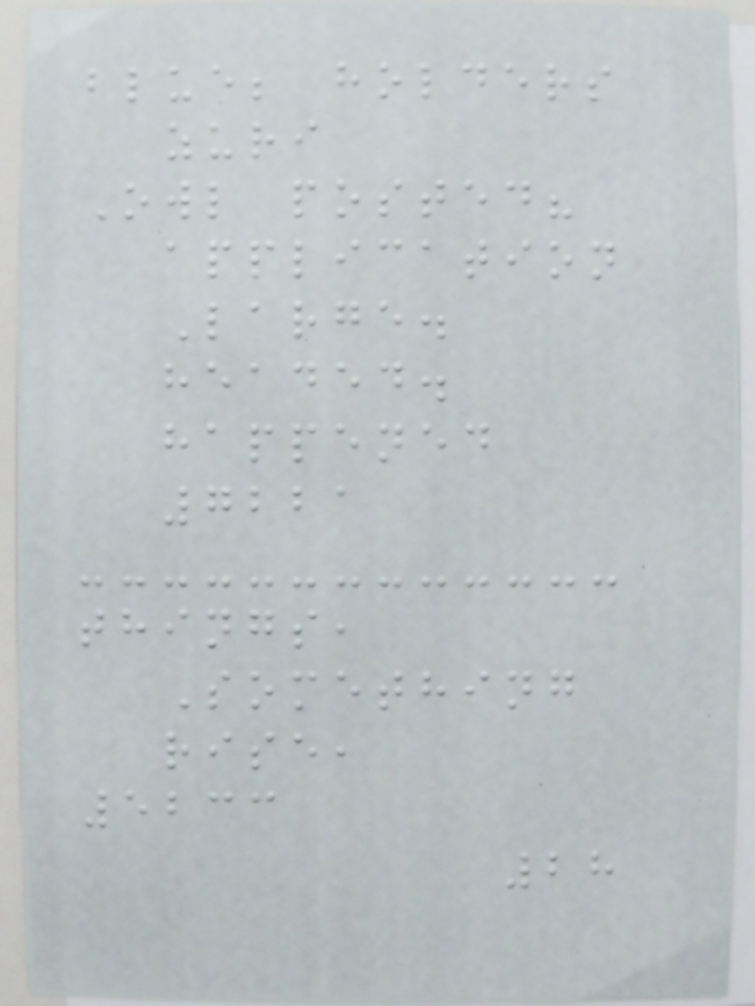blue; holders
zuri
Owl posted?
application
Large.
headed.
happened
7221
things,
Something
rise,
5233
28
